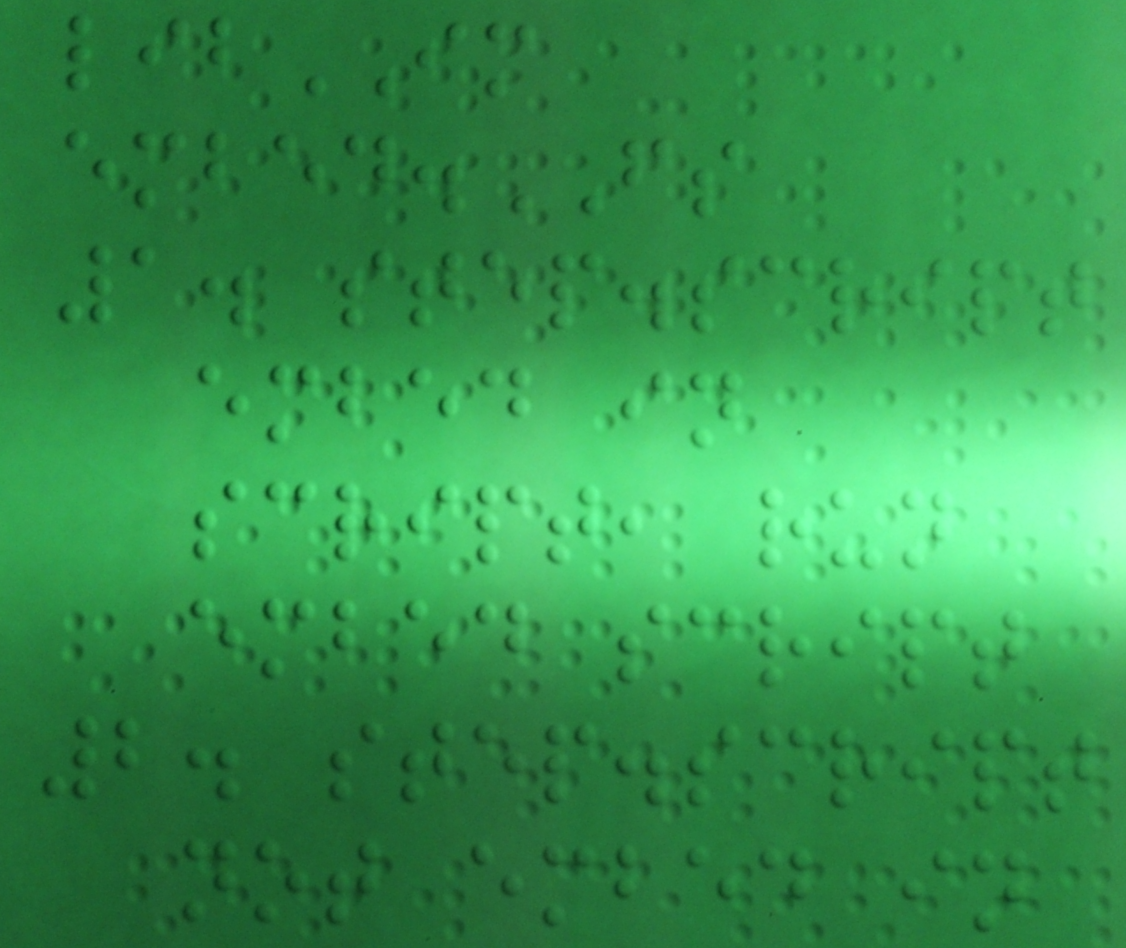libIM
embed.FS
1. step.script
embed in
script, run
embed script
2. step.script
not embed in
